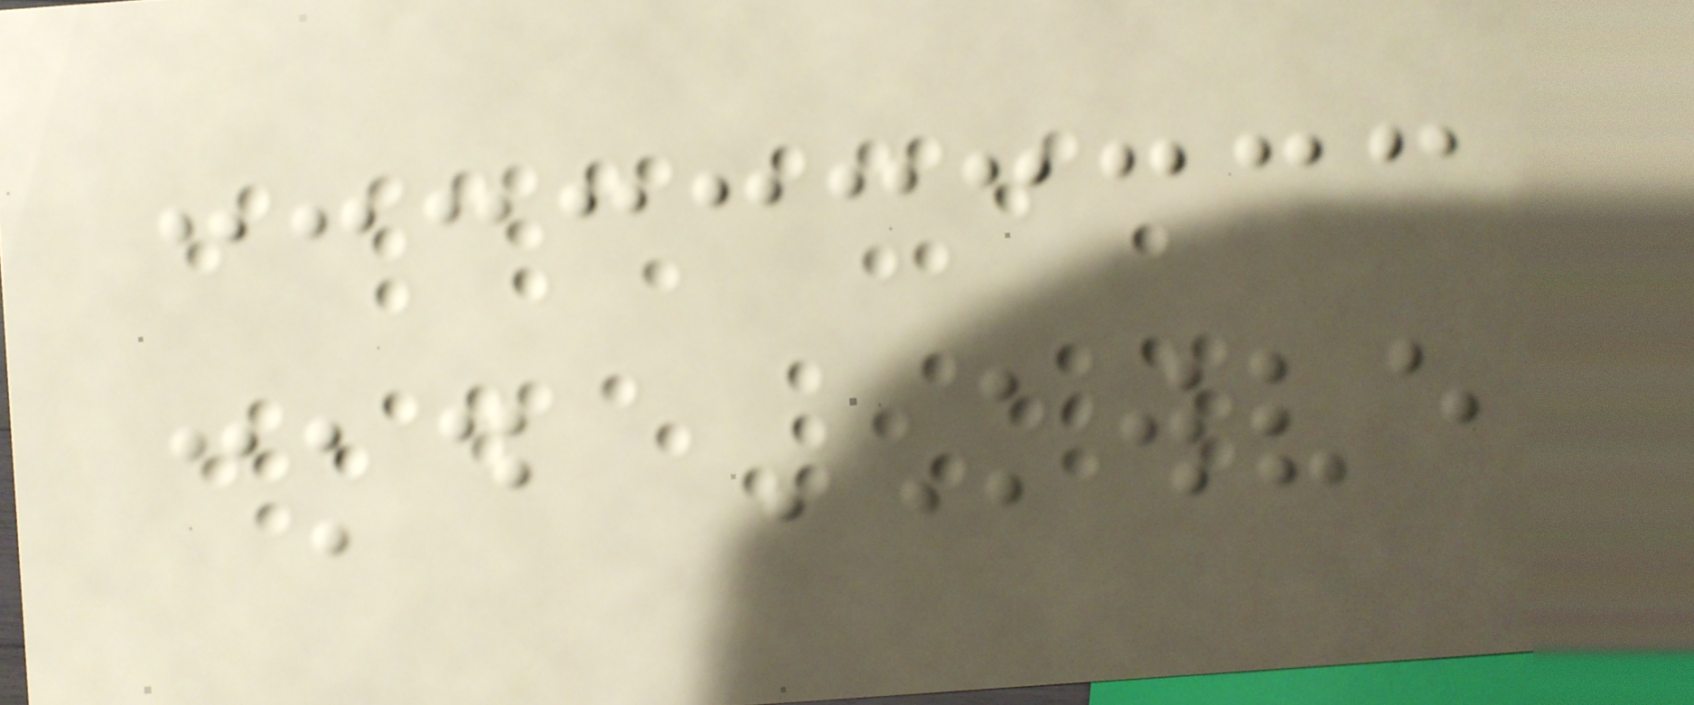ckd KWVE
